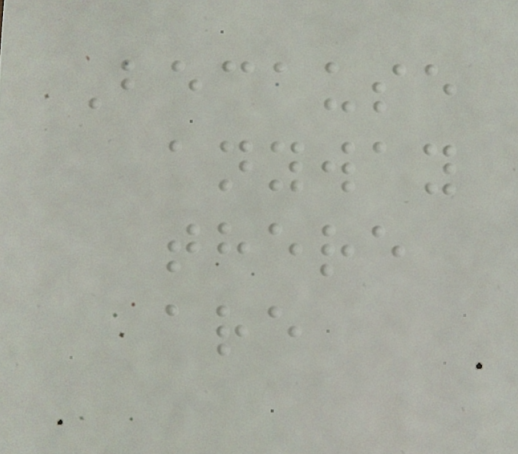Because
anyway
there
are
